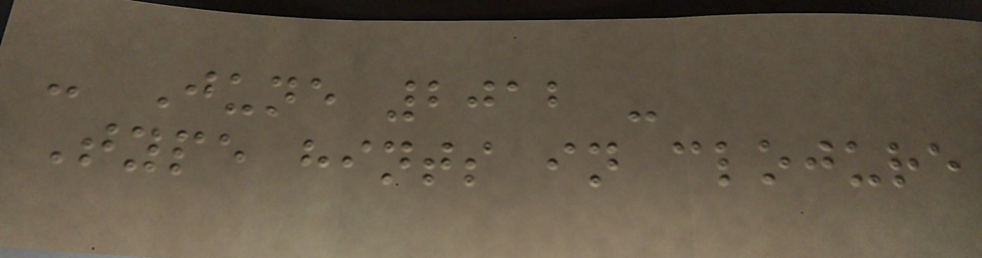- June 2012 -
Type hints in clojure
